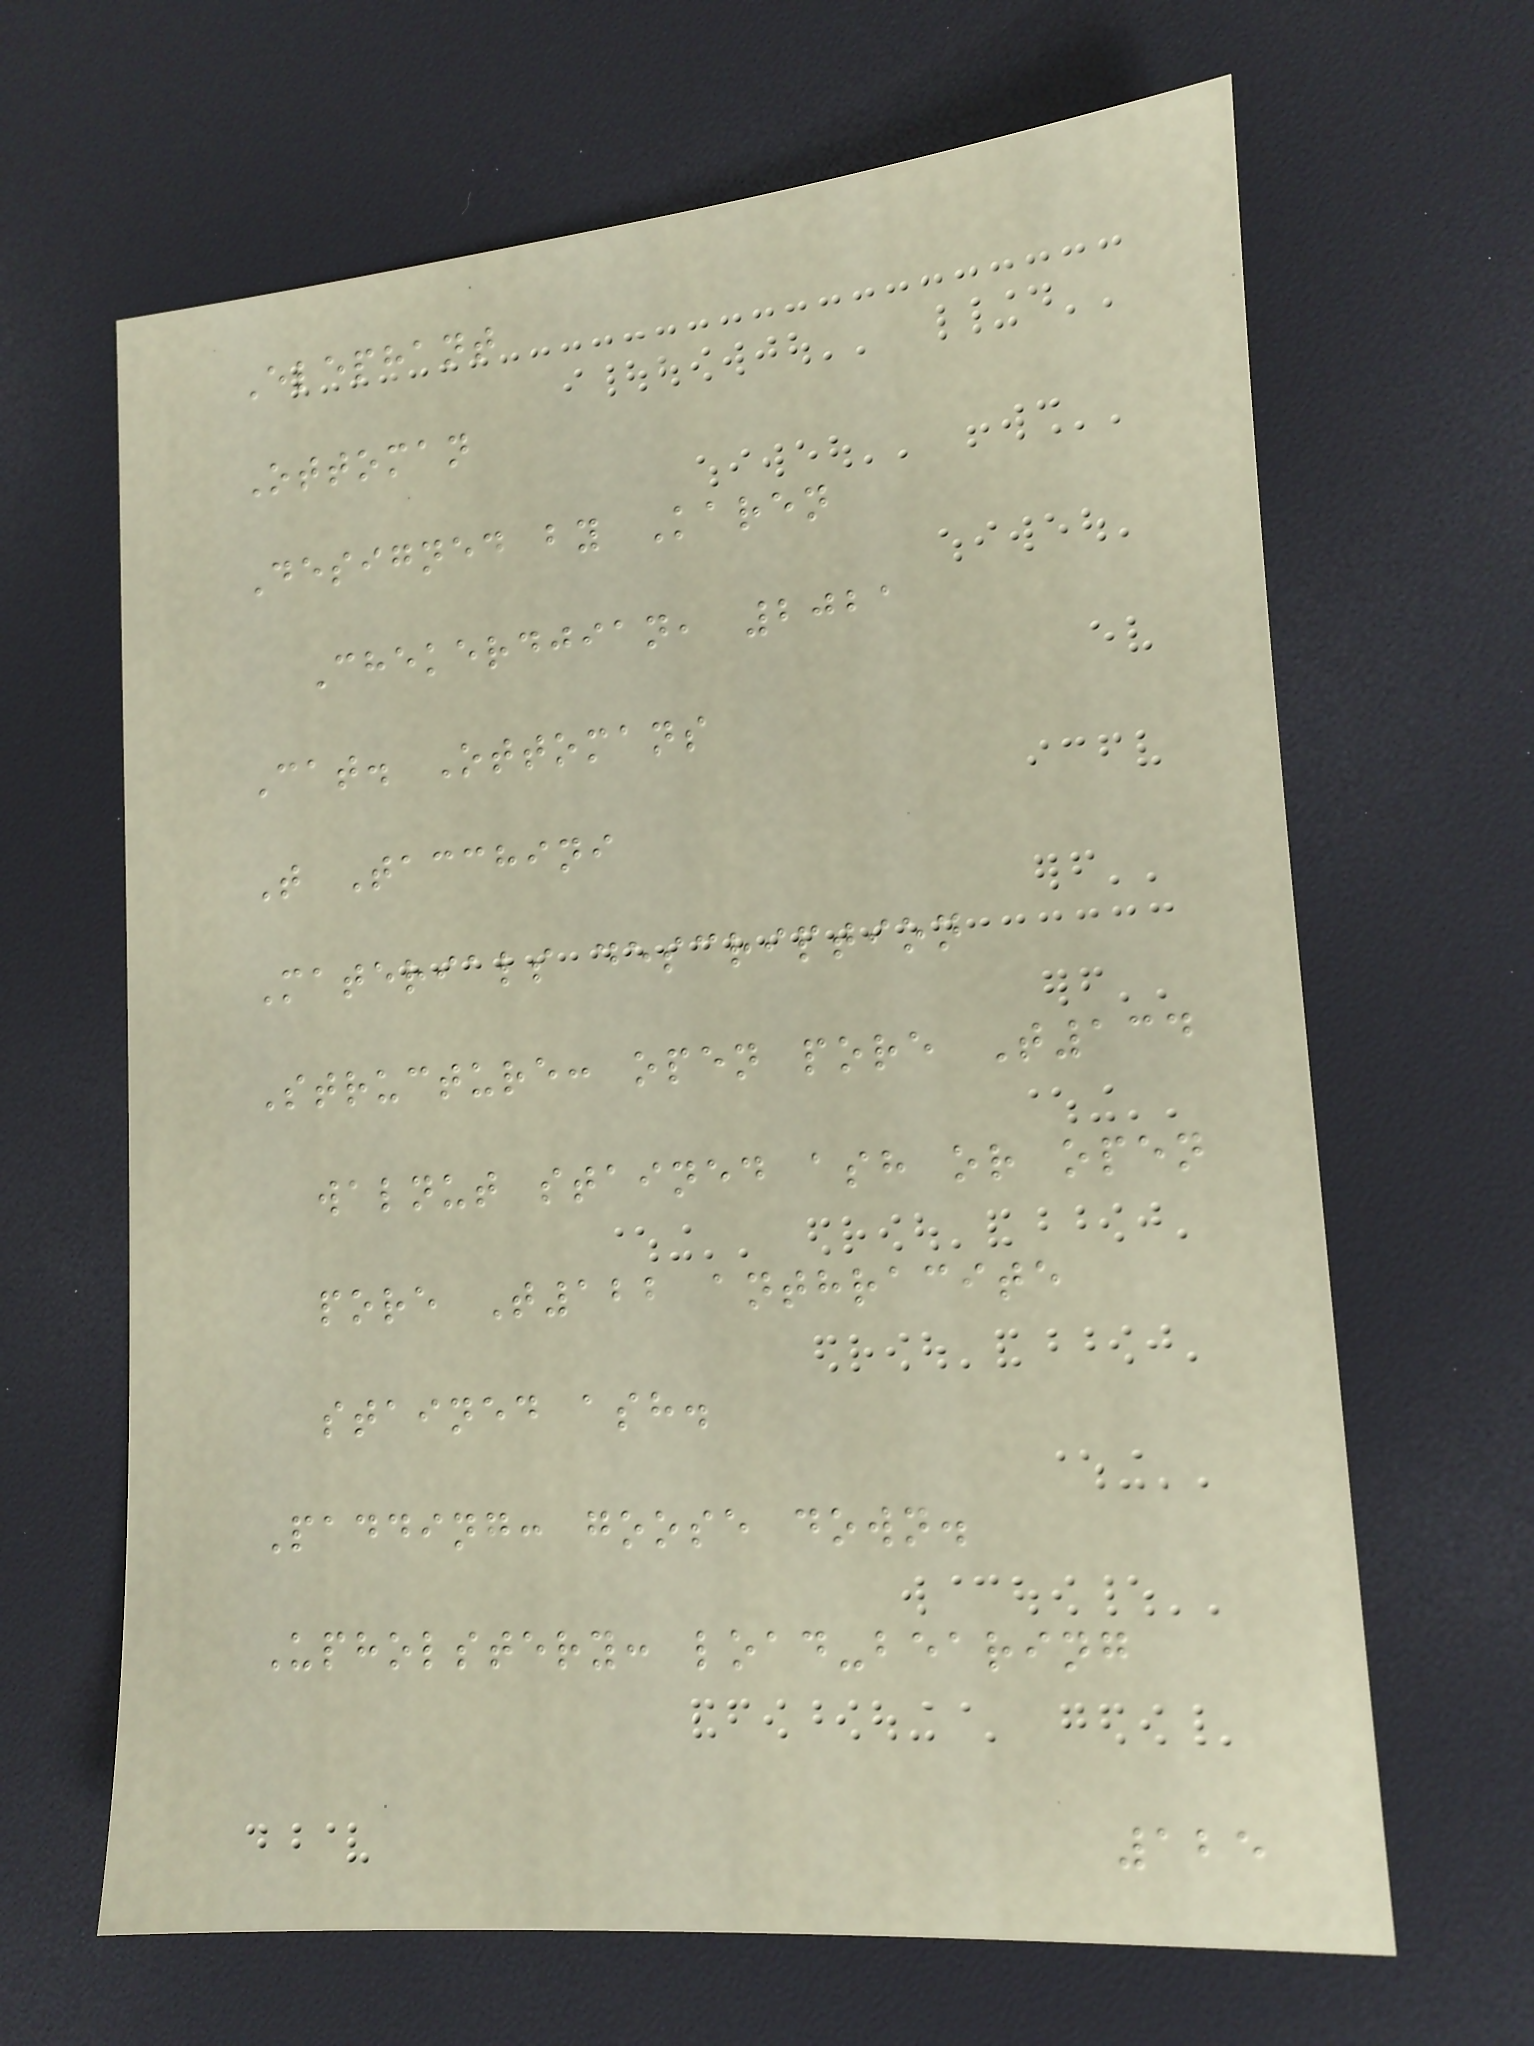Elephant
Ottoman
Designed by Karen
Chekerdjian, 2021
Cat. Ottomans
T Tacchini
Materials description
Structure: open pore T134
walnut stained ash or open
pore T122 anthracite
stained ash.
Padding: goose down.
Upholstery: load-bearing
125
